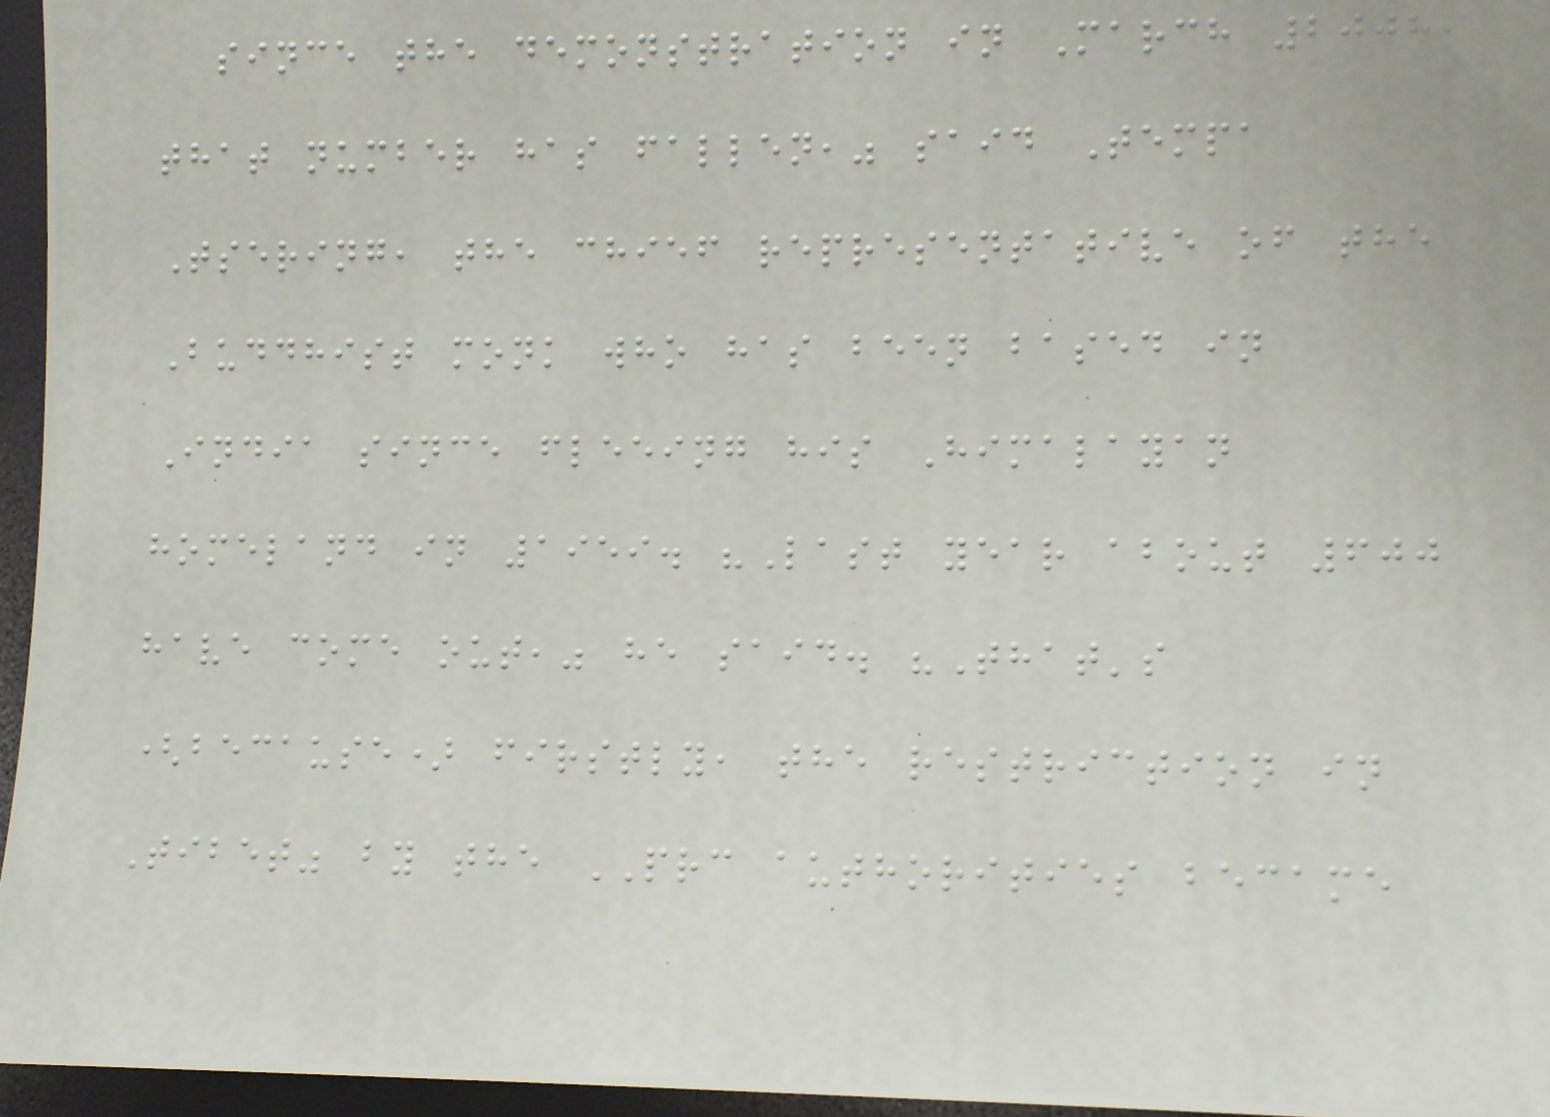since the demonstration in March 2008,
that number has fallen," said Tempa
Tsering, the chief representative of the
Buddhist monk who has been based in
India since fleeing his Himalayan
homeland in 1959. "Last year about 600
have come out," he said. "That's
(because) firstly, the restriction in
Tibet" by the PRC authorities became
